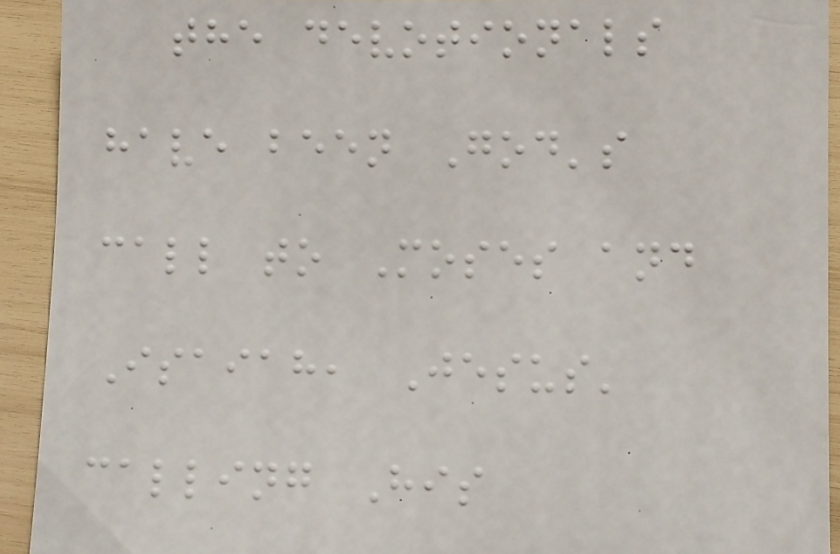the devotionals
have been God's
call to Moses and
Isaiah, Jesus'
calling His
